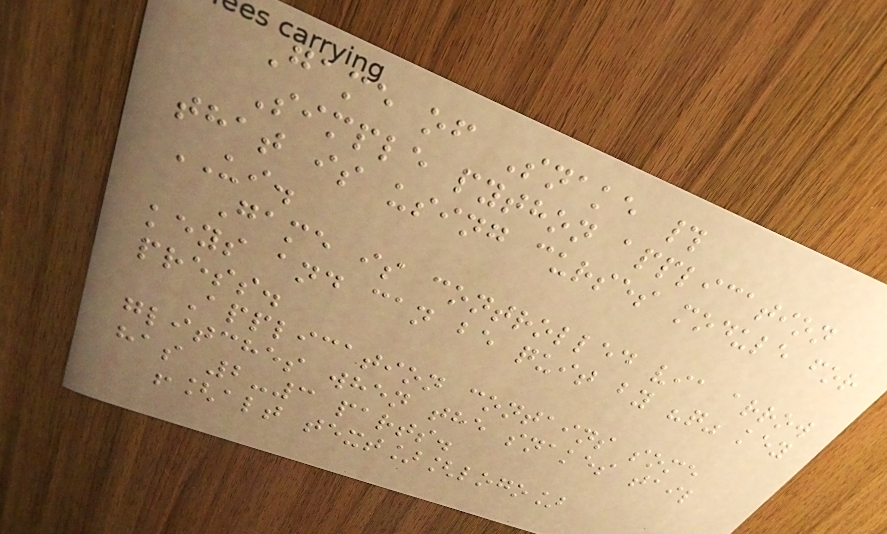Game of Snake #
Simple python application
that is using curses module for
UI.
Game is controlled via arrow
keys and can be quit by "q" key
press.
Application contains some
glitches when the snakes tail
has 2-3 parts.
![alt text][logo]
